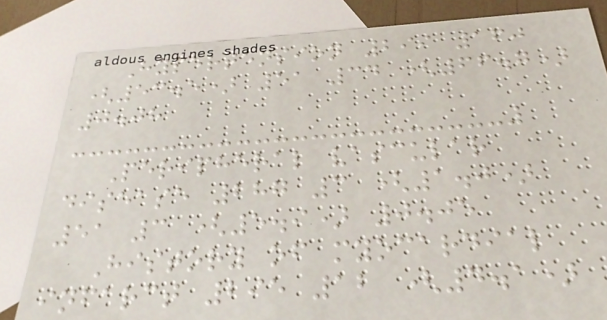Hypertension 299 160
(53.5) 51 34 (66.7)
0.08
Peripheral vascular
disease 287 3 (1.0)
51 3 (5.9) 0.05
History of myocardial
infarct 295 12 (4.1)
